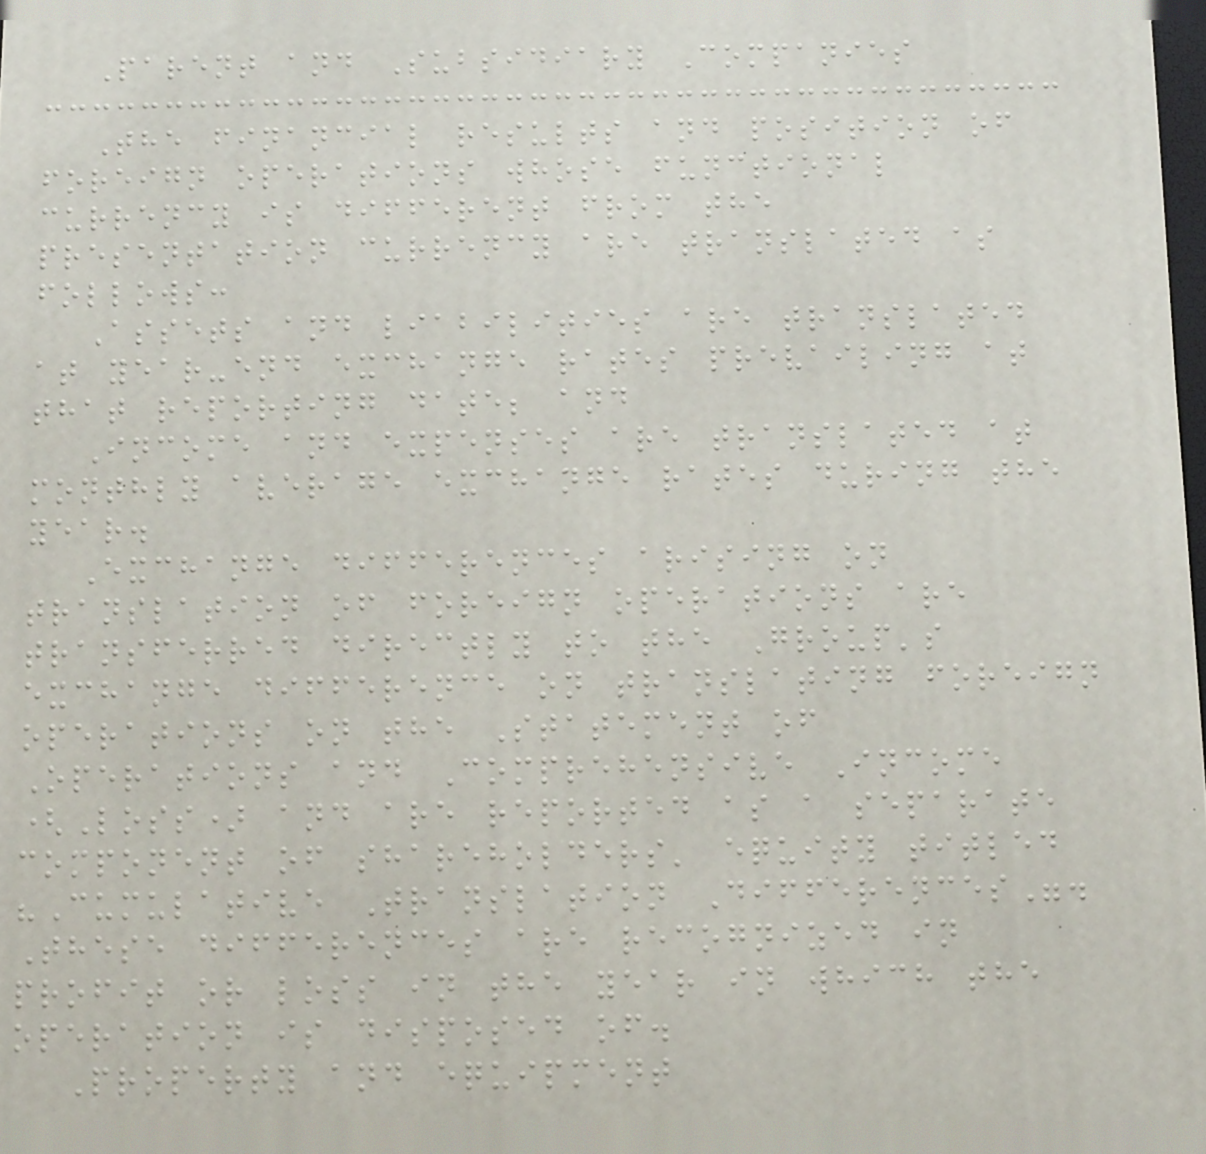Parent and Subsidiary Companies
The financial results and position of
foreign operations whose functional
currency is different from the
presentation currency are translated as
follows:
Assets and liabilities are translated
at year-end exchange rates prevailing at
that reporting date; and
Income and expenses are translated at
monthly average exchange rates during the
year.
Exchange differences arising on
translation of foreign operations are
transferred directly to the Group's
exchange difference on translating foreign
operations on the Statement of
Operations and Comprehensive Income
(Loss) and are reported as a separate
component of shareholders' equity titled
"Cumulative Translation Differences".
These differences are recognized in
profit or loss in the year in which the
operation is disposed of.
Property and equipment
